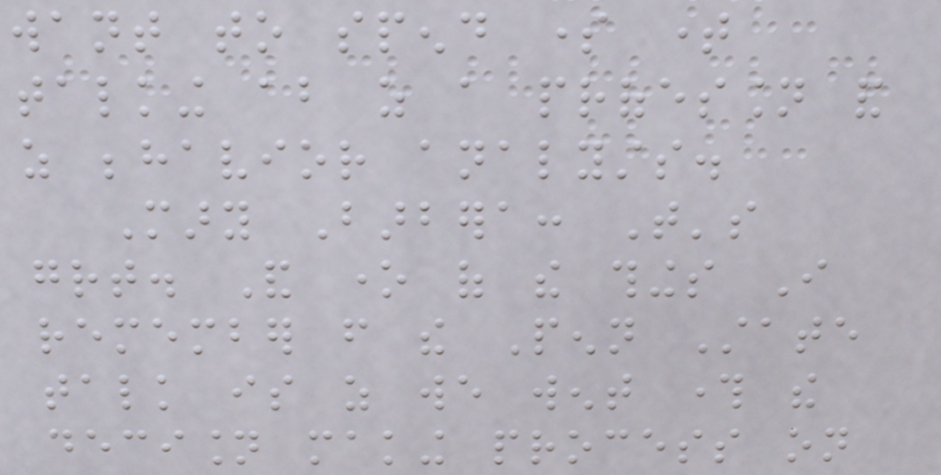want to spend some time
talking about as a profession and
as behavior analysts.
Mary Barbera: That's
great. And one of the things I
remember from the Penn State
talk is as we went through the
decision making process on
